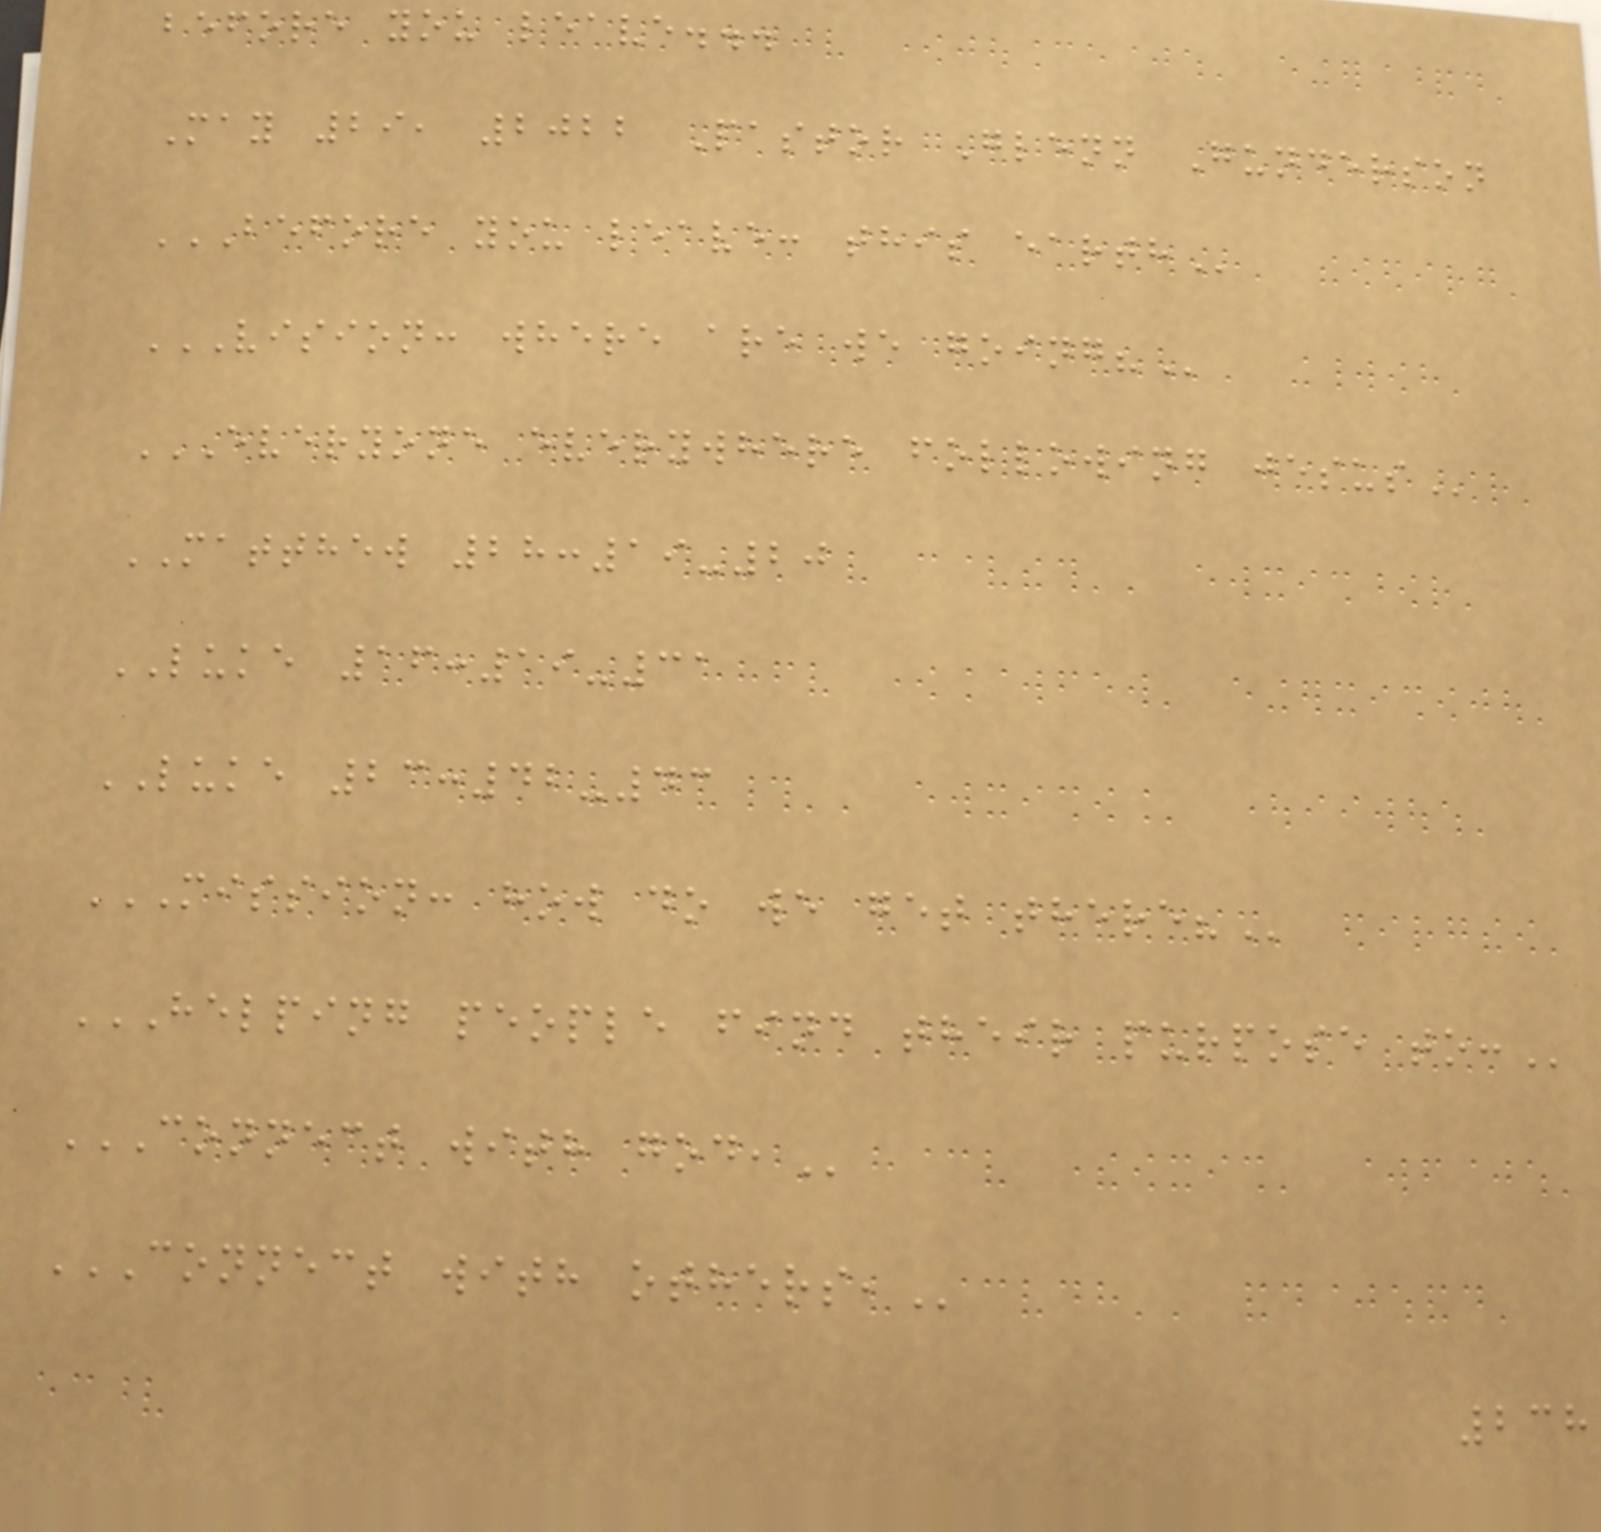before you leave...
May 29, 2022 Pastor Glenn Gunderson
BEFORE YOU LEAVE: THIS EARTH
VISION: WHERE ARE WE GOING?
EVERYONE EVERYWHERE FOLLOWING JESUS
MATTHEW 28:19-20
LUKE 16:19-31
LUKE 23:42-43
MISSION: HOW DO WE GET THERE?
HELPING PEOPLE FIND THEIR PURPOSE TO:
CONNECT WITH GOD,
CONNECT WITH OTHERS,
238
